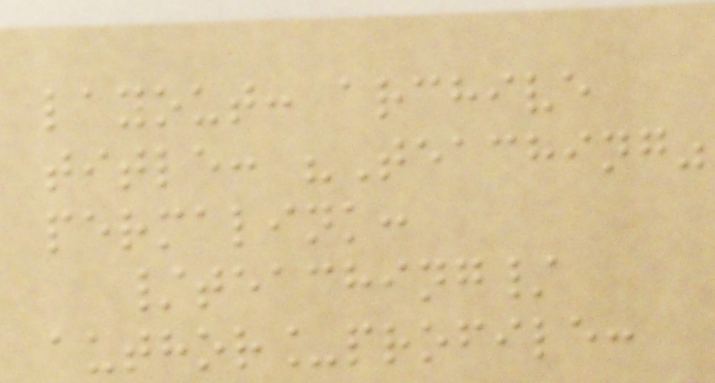layout: archive
title: "Teaching"
permalink:
/teaching/
author_profile:
